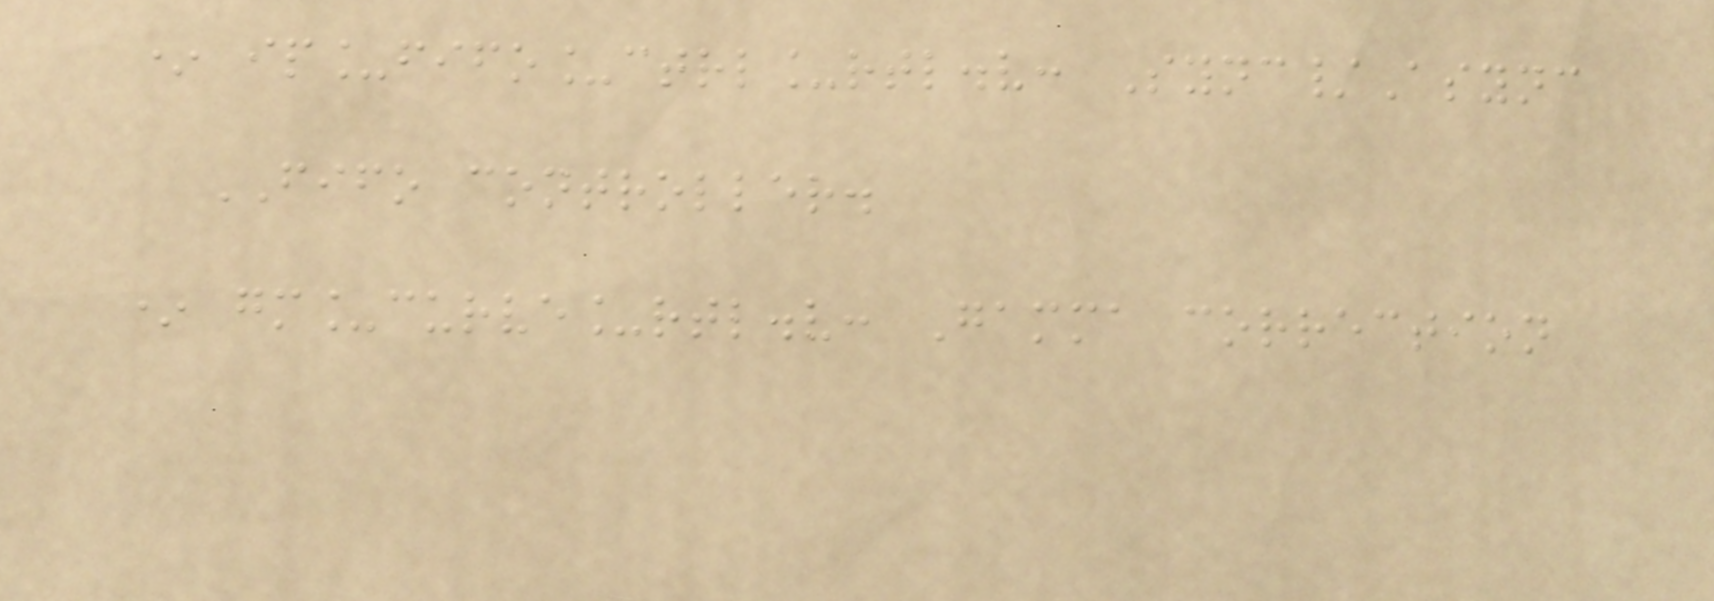* ip_fifo_ctrl_rtl.v: Sync/Async
FIFO controller.
* gm_curve_rtl.v: Gamma correction
